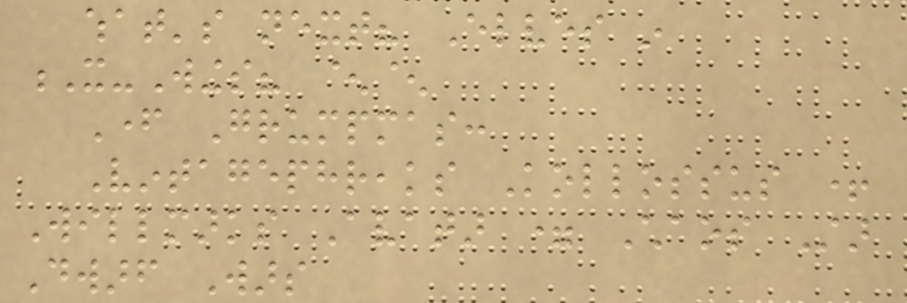what's next? Elves in
X-Wings? ^^
Father Grumpmas:
Vintagephreaks Kollossus +
Willmarks Avatar = Chaos Star
Dwarf Wars
